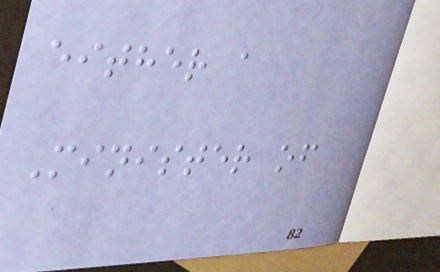either a
Minister of
